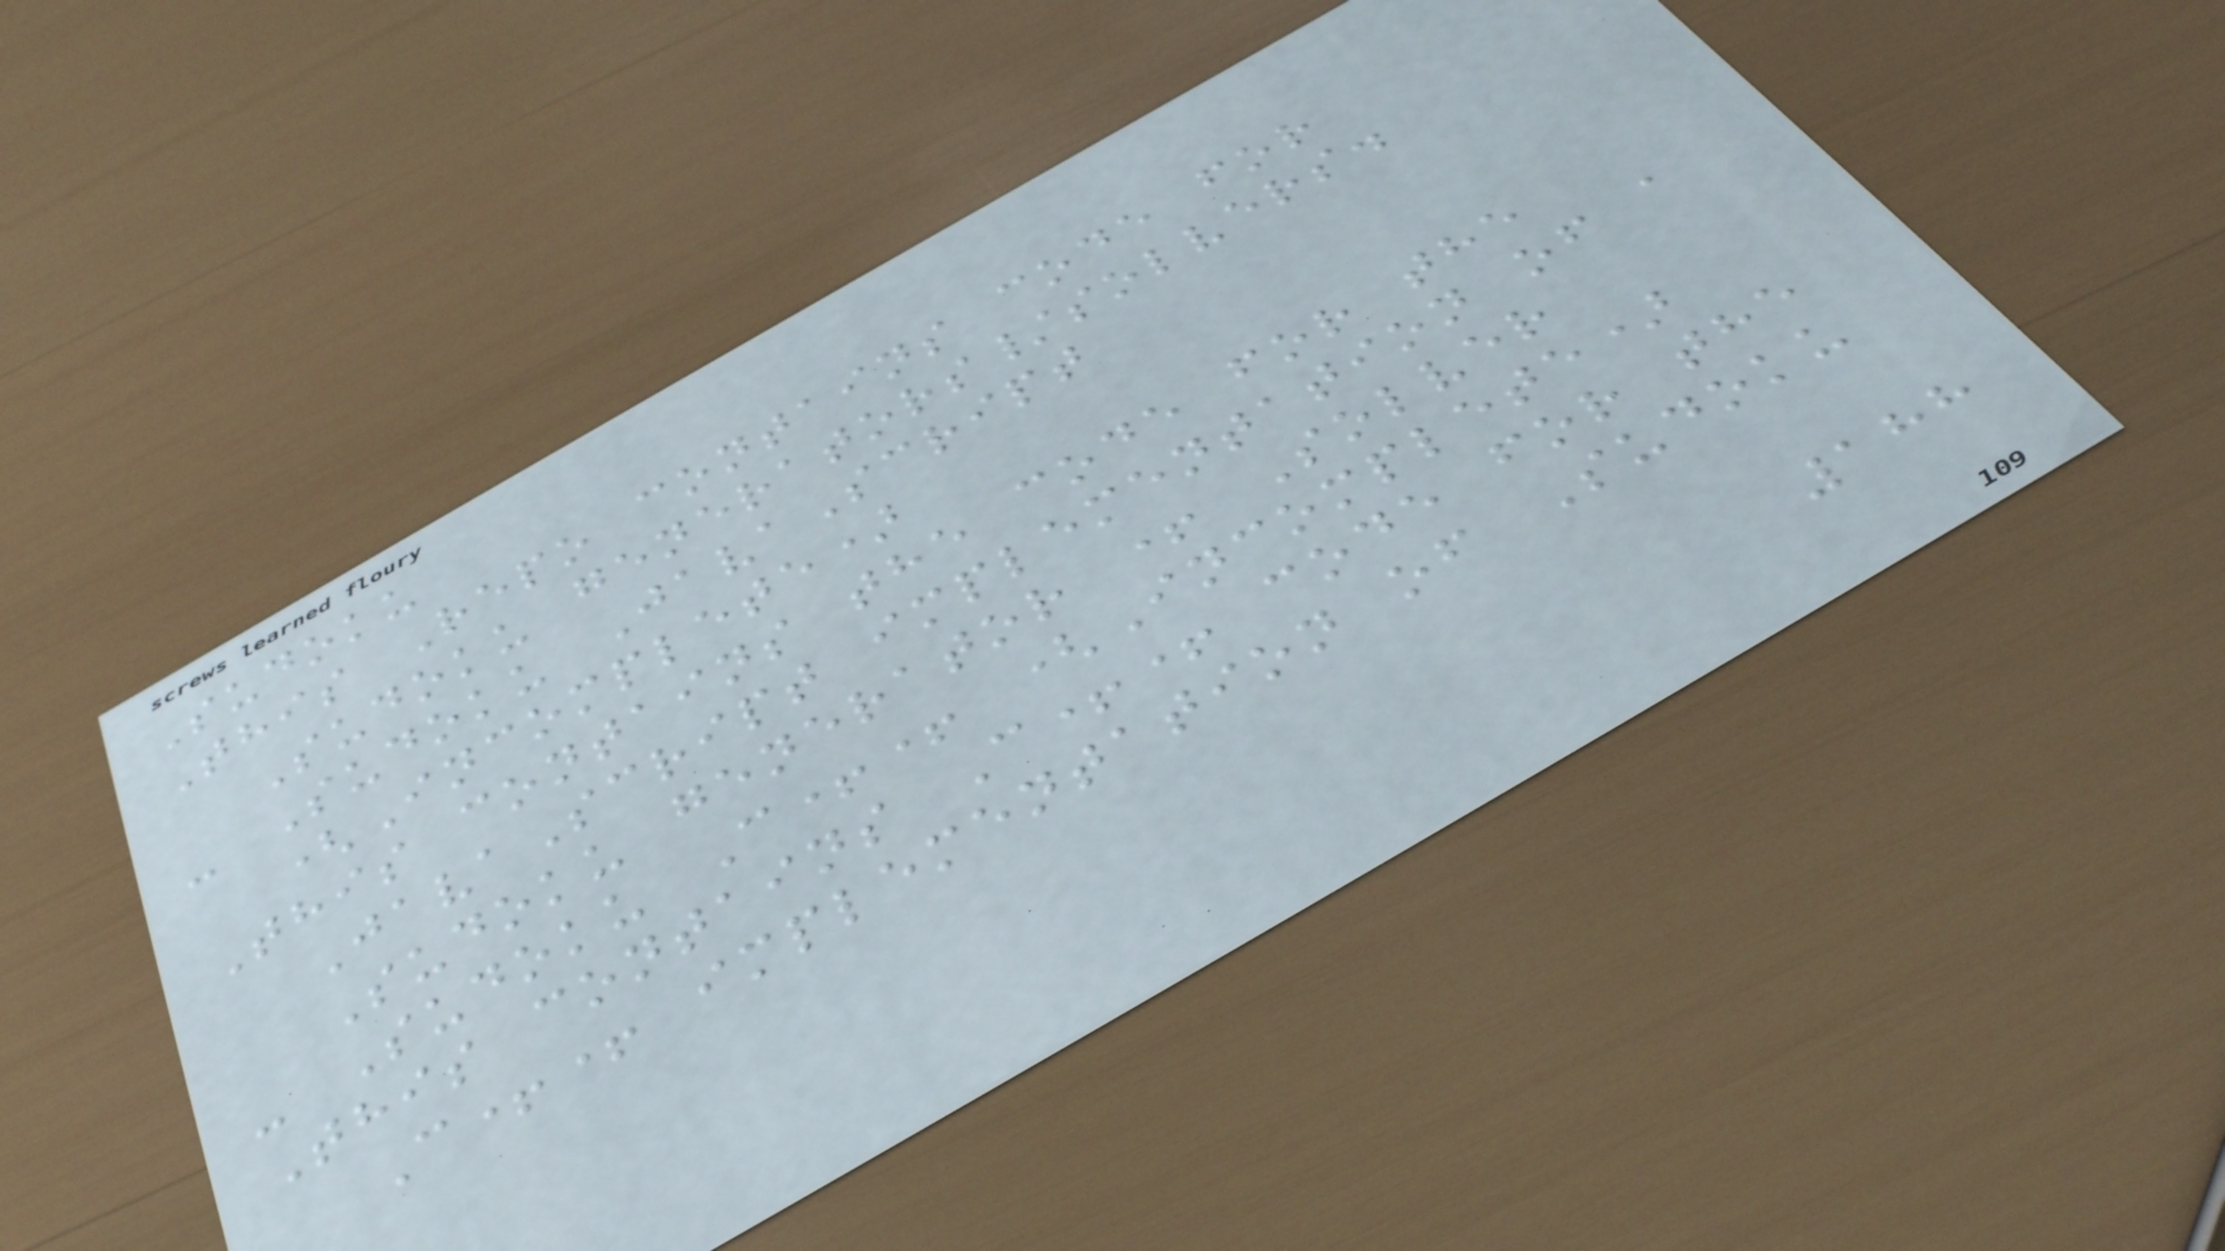Sudoku
This Repo contains code for
Sudoku generators/solvers.
- Sudoku JavaScript
(Incomplete)
This contains the code for the
JavaScript implementation of a
Sudoku generator + Solver
- Sudoku C++ (Incomplete)
This contains C++ code for the
C++ implementation of Sudoku
188
